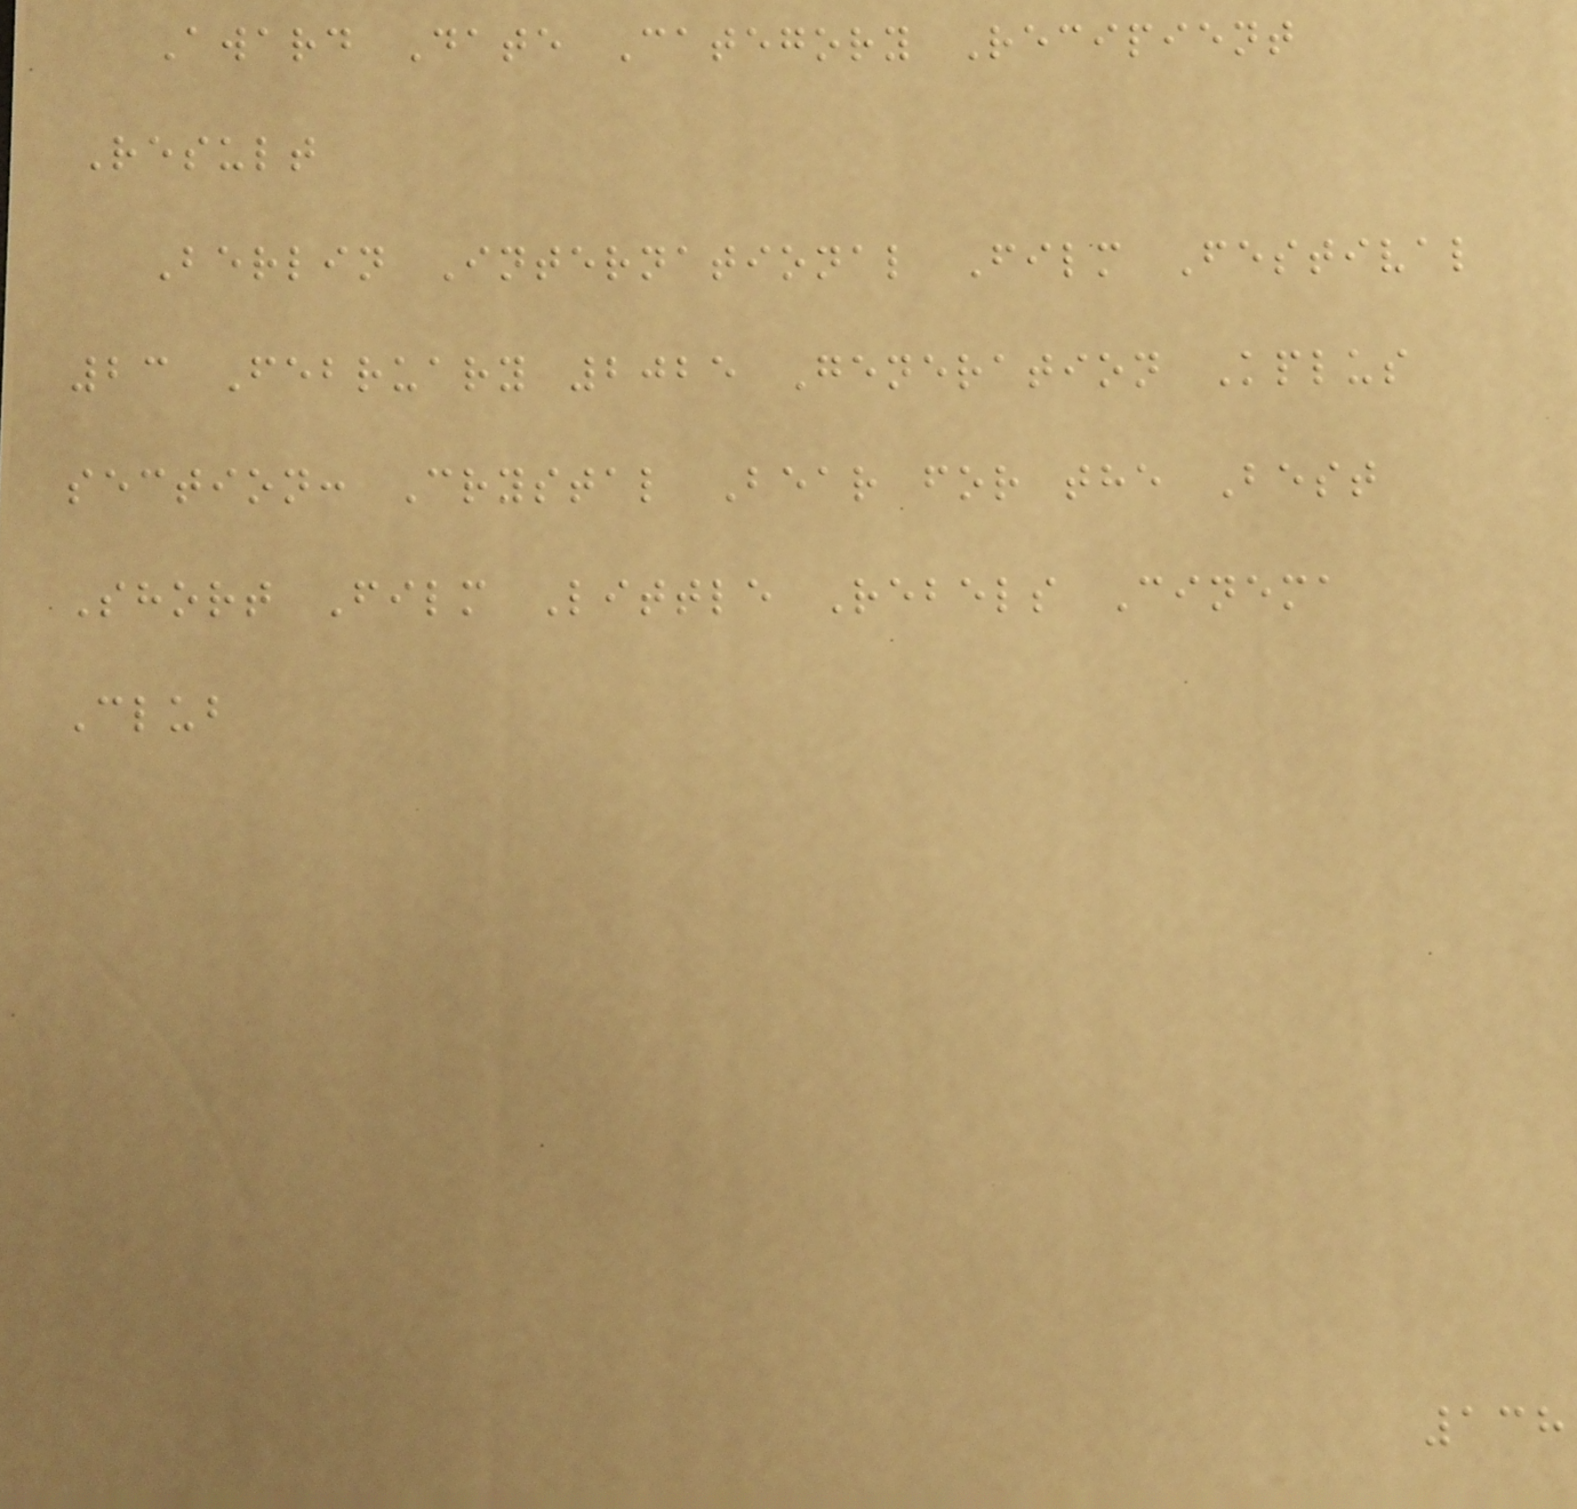Award Date Category Recipient
Result
Berlin International Film Festival
23 February 2025 Generation Kplus
section: Crystal Bear for the Best
Short Film Little Rebels Cinema
Club
138
